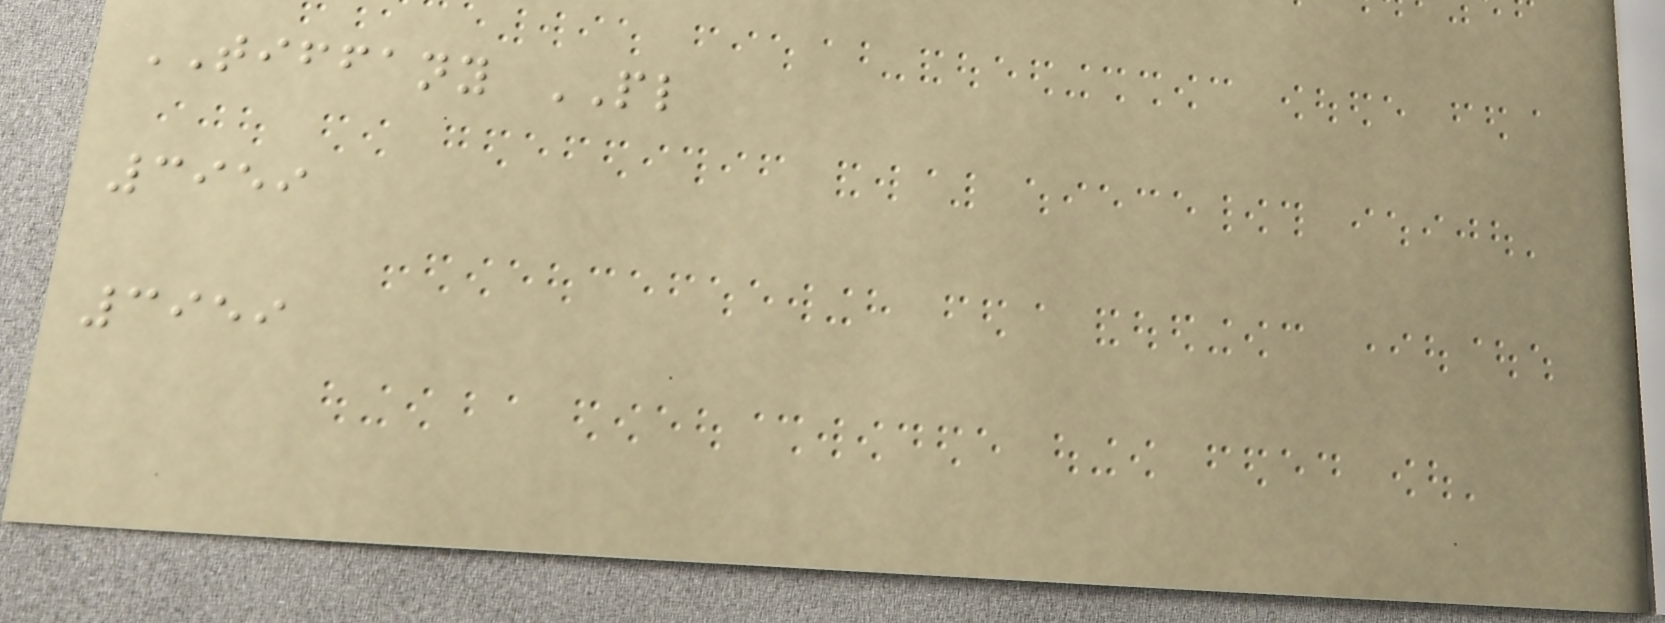TIFFANY PL
3959
3959
